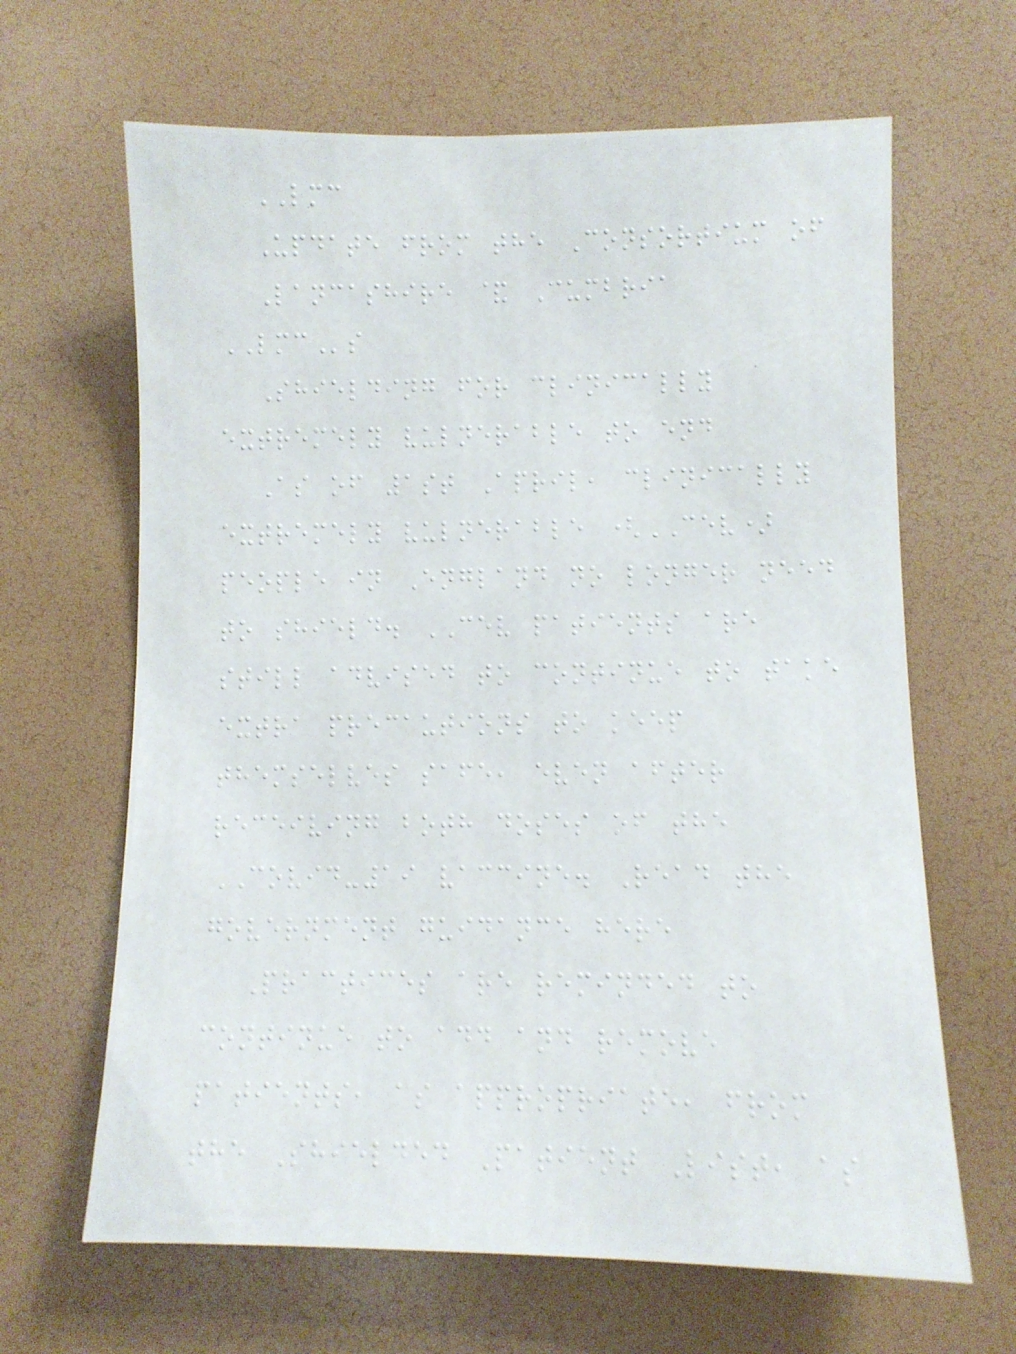LMC
Update from the Consortium of
Lancashire & Cumbria
LMCs
Shielding for clinically
extremely vulnerable to end
As of 1st April, clinically
extremely vulnerable (CEV)
people in England no longer need
to shield. CEV patients are
still advised to continue to take
extra precautions to keep
themselves safe, even after
receiving both doses of the
COVID-19 vaccine. Read the
government guidance here
Practices are reminded to
continue to add and remove
patients, as appropriate, from
the Shielded Patient List, as
